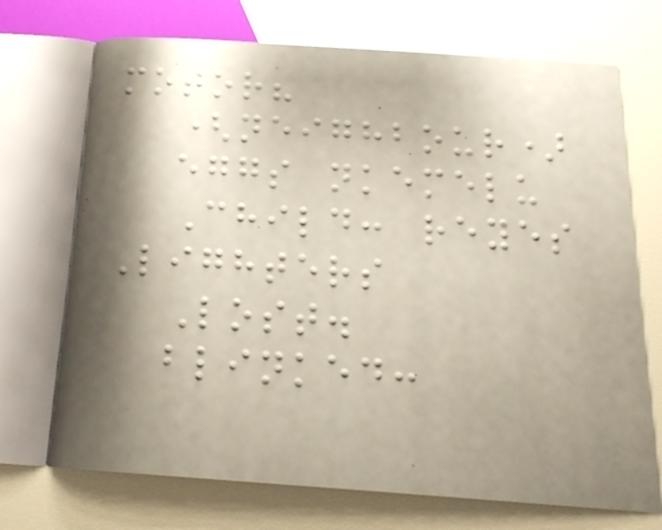motor?
(neighbour)
eggs nkemelu
Child: reyes
Lighters
Lost.
blinked:
